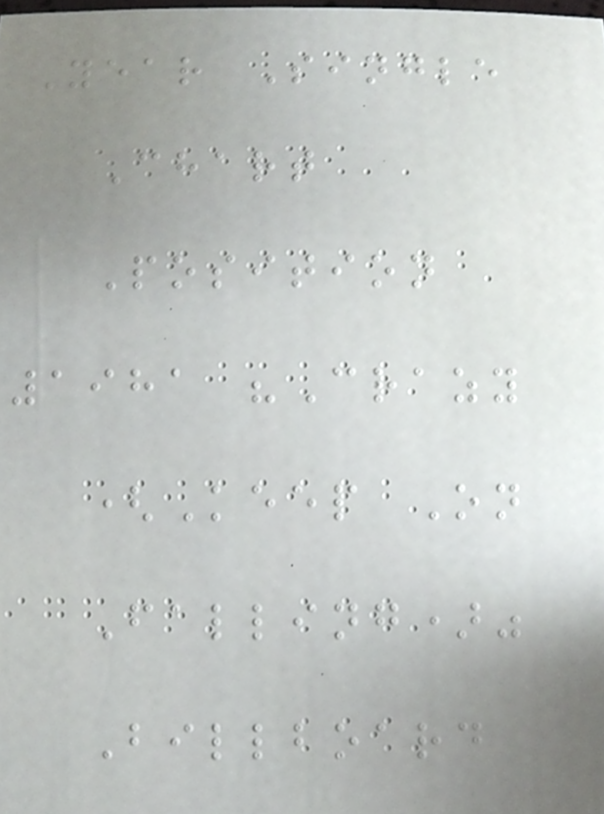Year Single
Chart
Position
1981 "Crazy
(Keep On
Falling)"
Billboard
